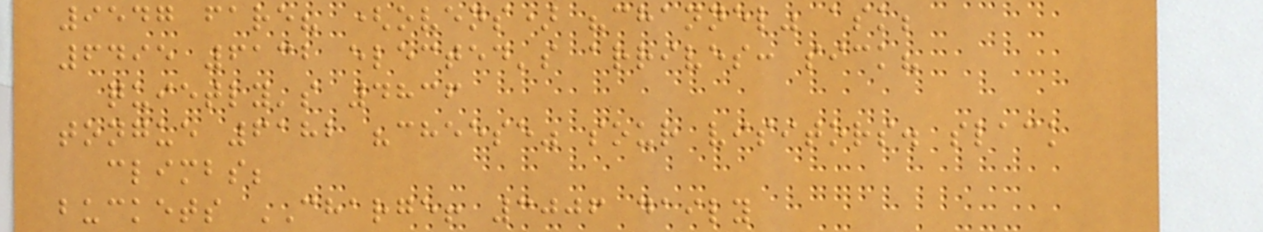9547 fare? (ovens) "channel" ask;
6495 6132 elected's arrives: sick?
quietly's 4836
tongue 6182 "cheese" sour visitors. slack
climbs;
buckets CHARGE! 3006 daily
